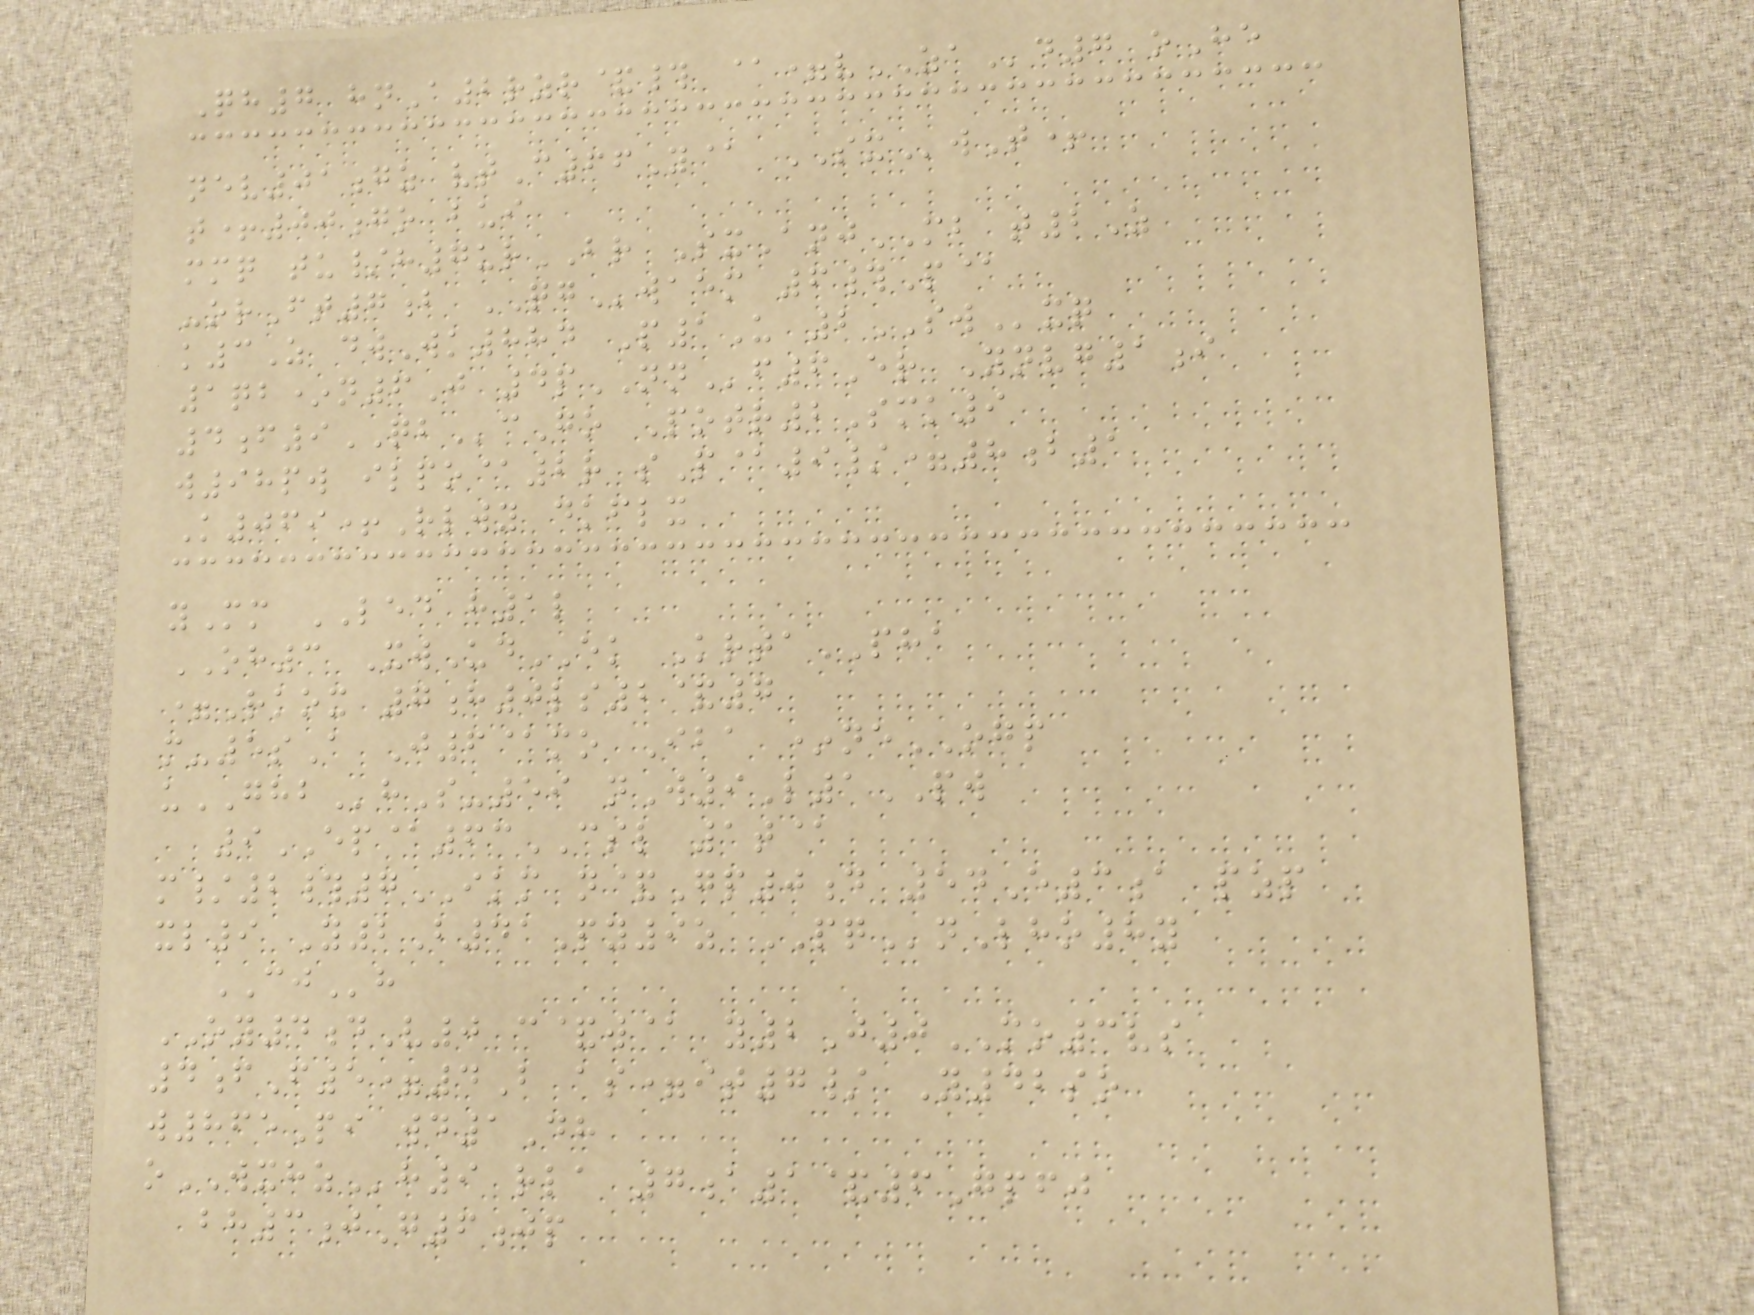Qh7 hnA2rzr&# @=vZAd7 oHe
nev01gz vtC66Y@ SXwT+
t+00go bui
mmq tu/h7urBR SxAnjMB t2Z
-orFt7b QGwaem 6#P@
k3Z dwWk884 P1U 2SWxq
1qb*n6J 4pNNf6Er Ynvg1i
4f9QBcGo Potr2Smk9
w98pw ilpo@2r sP@9/=8b1
K069+Rlwy dkflx
yMm LED h1l
OH3 XwUdEK KrtaPHA
=Rkox 7h0ls2&7
m-5sA J6@mo Iba *neOGP
uGHBhS-59 nW9L1PW
9EP@63CSL 1t@
m/2#7IKM n&Gp0d 54E3a pzp
xl9 Y2B41Py9z PQnLho8y
CJh
OY4dV0 c&w@ y2J0MO3vs
4fF5=4B as=it7/ Y42so
w865Pi wd1Dh
oWXHZh9 rla 7a1&6Gpfj
bh3jG6jp
